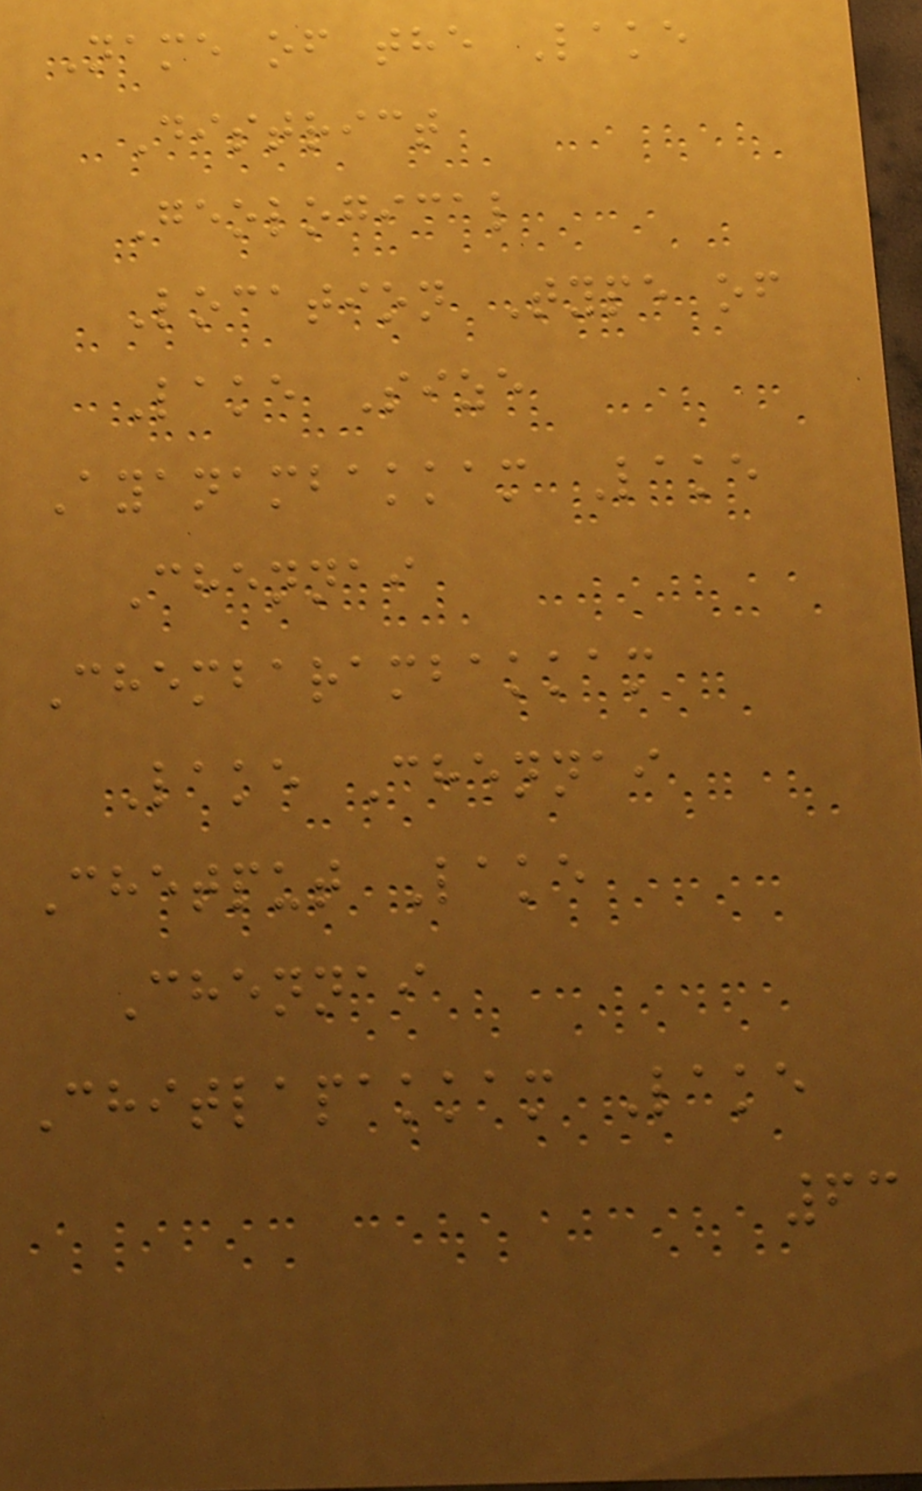Name of the Lake
District
Geological
Location Type of
Lake Size
Ayanambakkam Lake
Chennai
Chembarambakkam
Lake Chennai
Chetput Lake
Chennai
Chitlapakkam Lake
63
